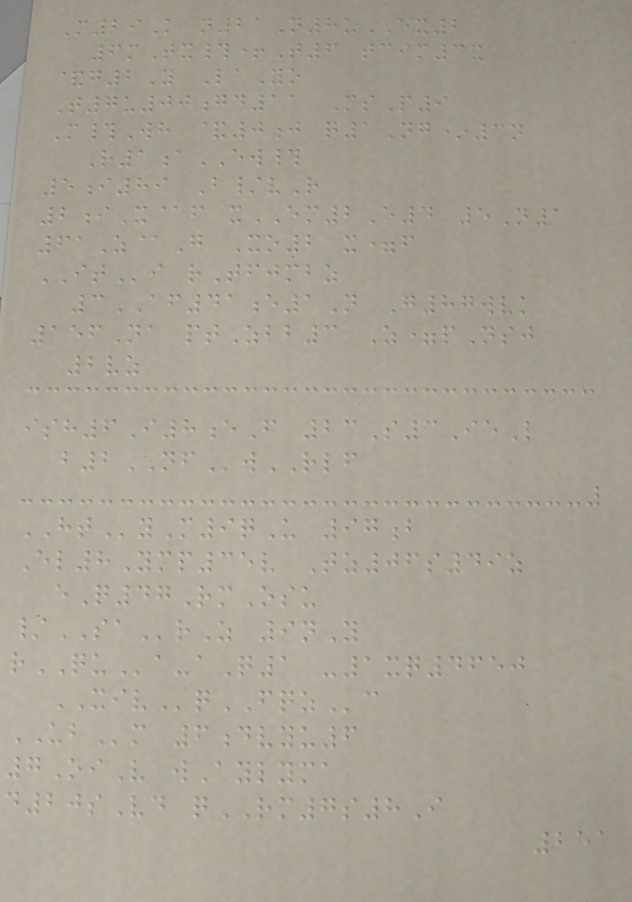M29K n21N8uEX2
6mTx#+T6 tcim3x
&g2Y LaYo
T7u00gd11 MsP9
M#Wh &0j q1Ng*3n
R1aEW#
5i89 B/vR
2iX@f xEM2E4 5N1
61Z@G Xo2 x=f
ITi rTfjmbz
3AF41e1N G87wvk
156Na ptZbb3 Z=pNsj
2vz
ish6I8eF 23S3IeL
b2NFwRLF
HTyM9qU 97b
El8Ymp35v Tz06s49z
eQ47RmOsu
/SArZ 9nY
rQUa-aQ1 -1xq4650
XIVqFQZc
UBm 6dvyu6
7OiV wAylyma
d20sVd qRM7s8I
251
